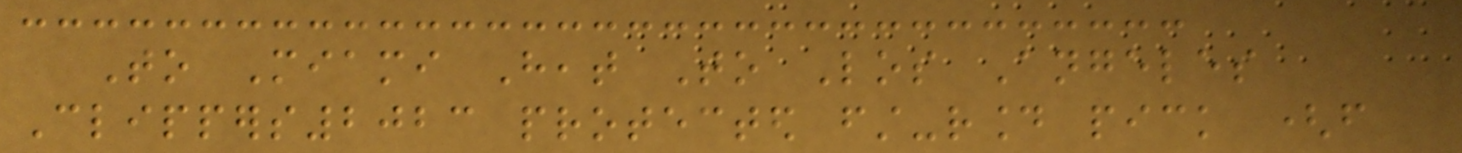To Miami Heat To Los Angeles
Clippers2023 protected first-round pick (from
